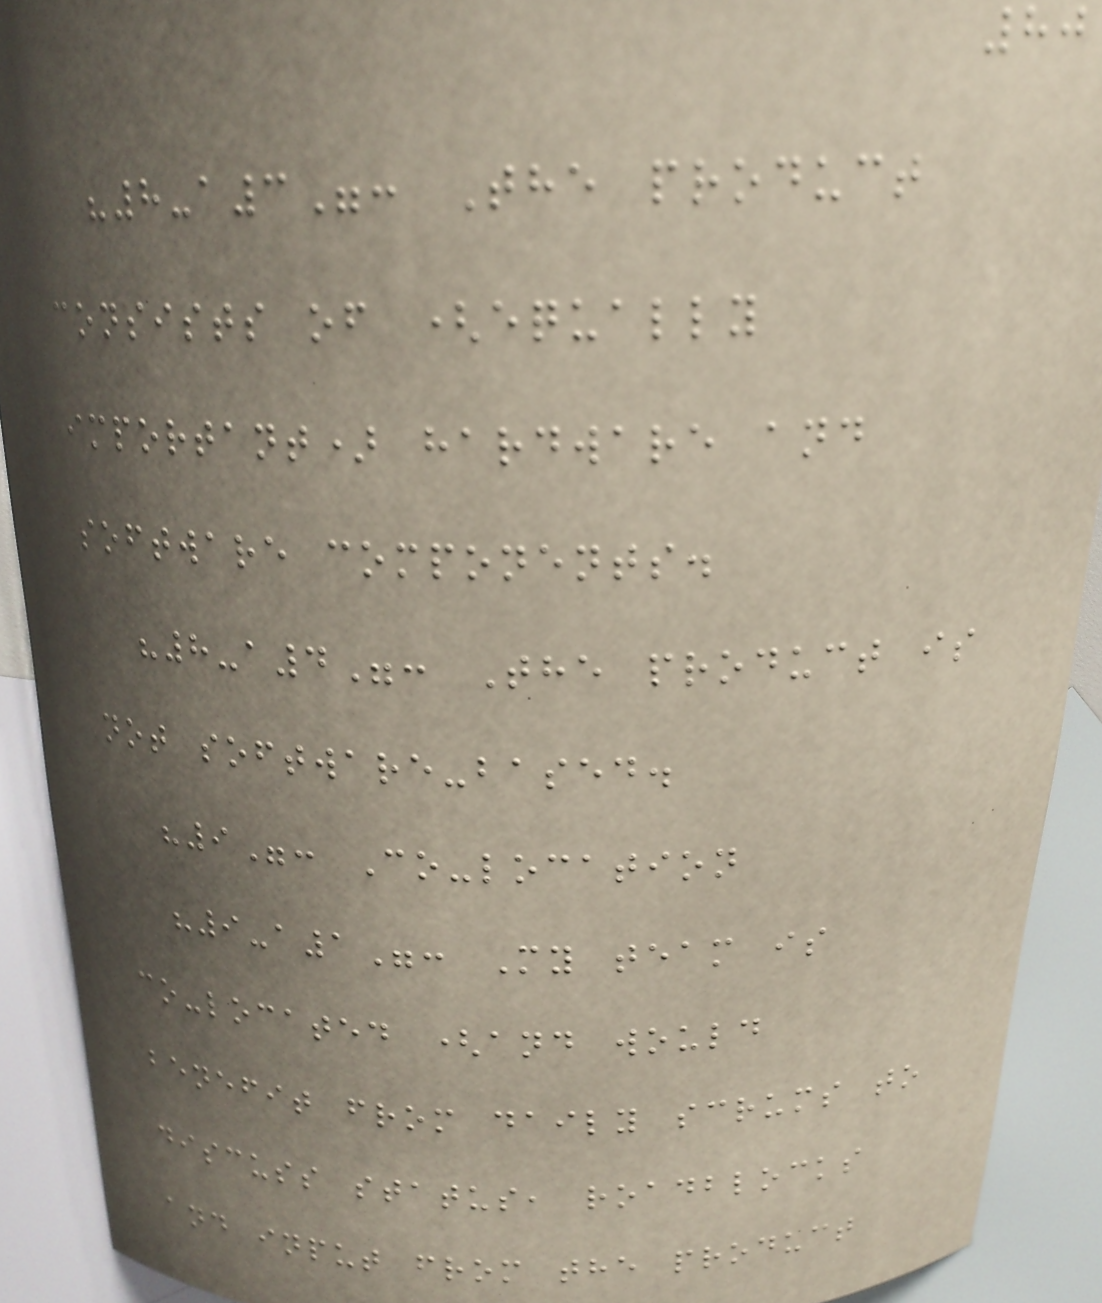80
"8-a3": The product
consists of (equally
important) hardware and
software components.
"8-a4": The product is
not software-based.
"9": Co-location
"9-a1": My team is
co-located (and would
benefit from daily scrums to
discuss status, roadblocks
and input from the product
